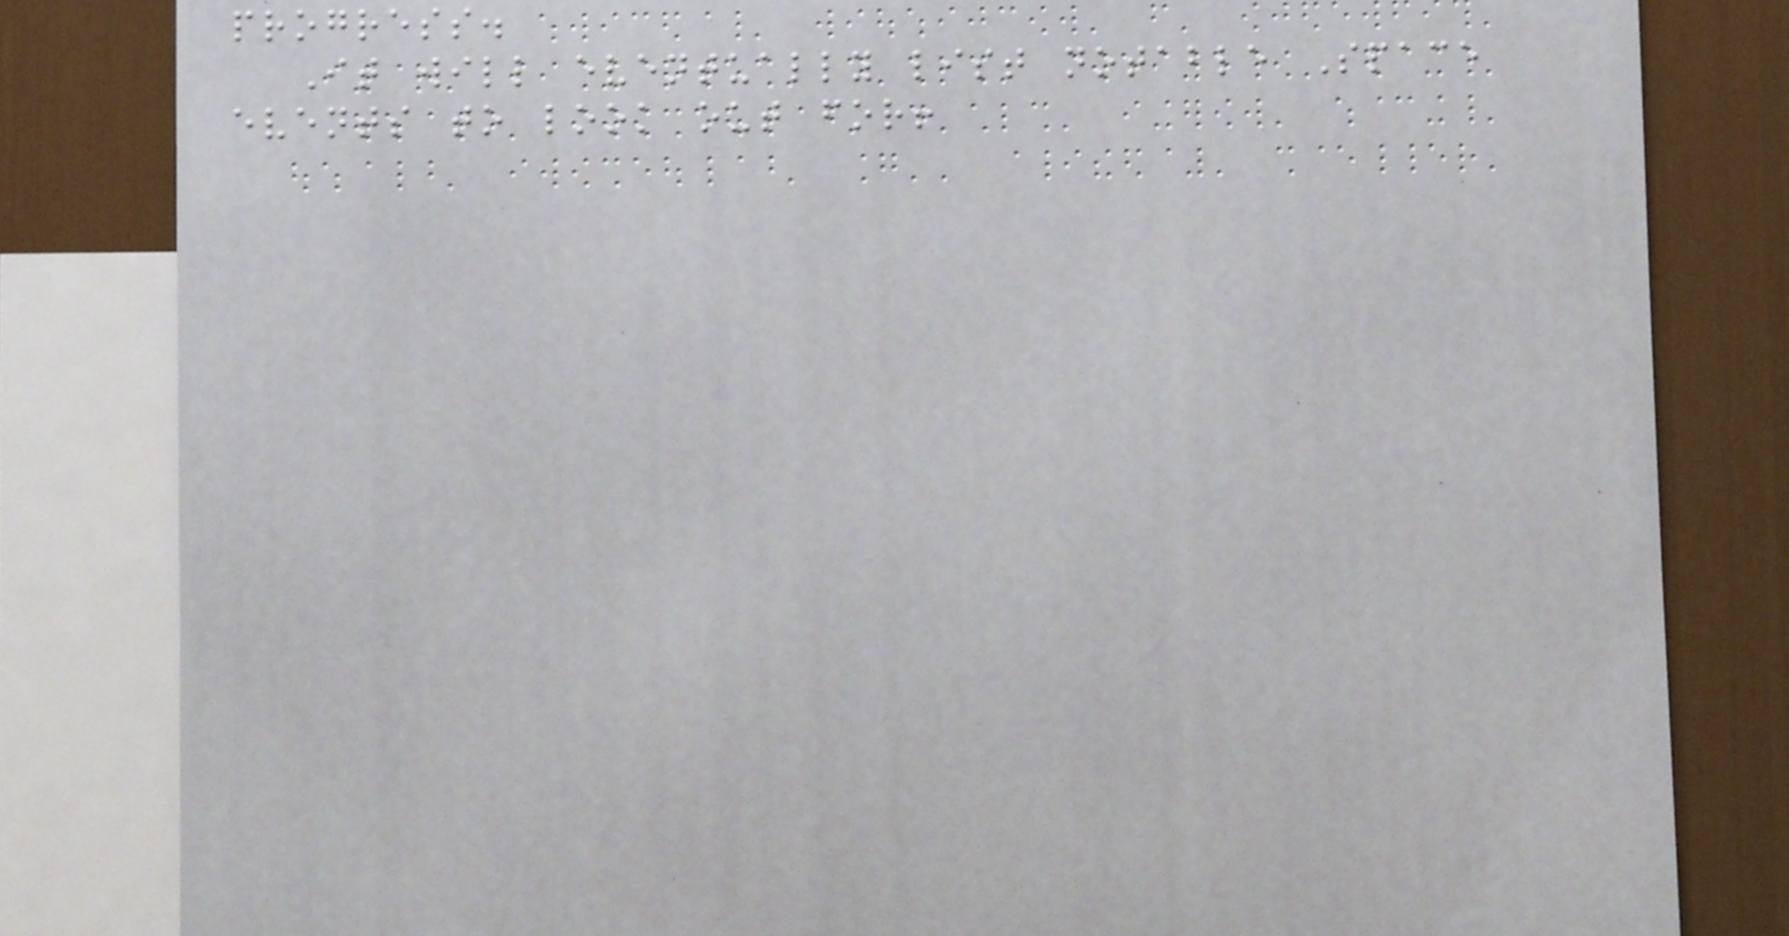progress.
It will eventually list notable Space
events to look out for!
